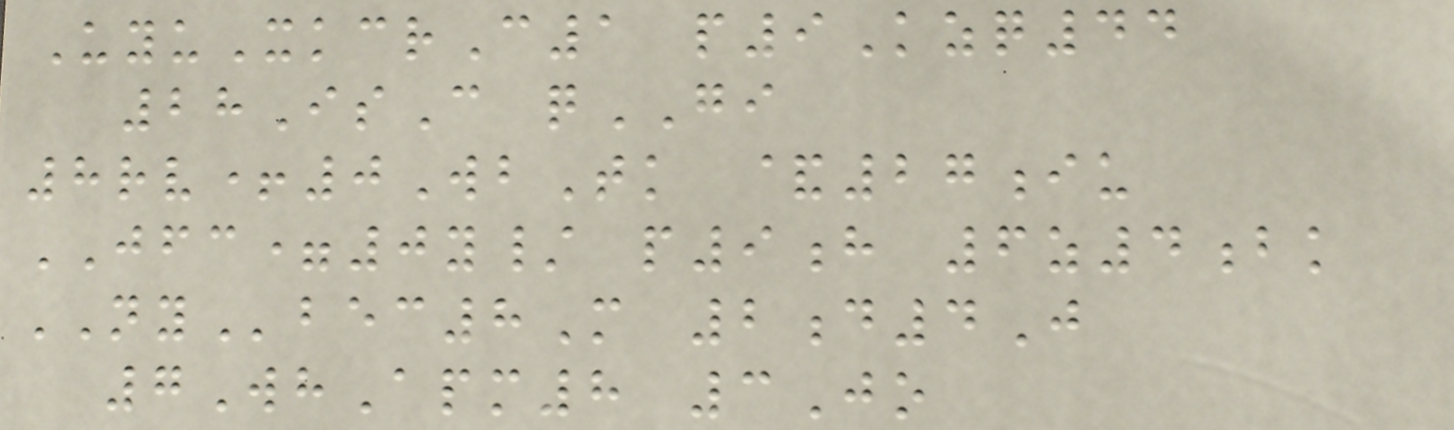UyuXkcrC1 p9Kzq44
28IsC qGI
8rv+0WbTk &27iu
JFC=0y/ p9h 6z4bk
NYbec8M 2d4J
7WhApm8 3Jo
